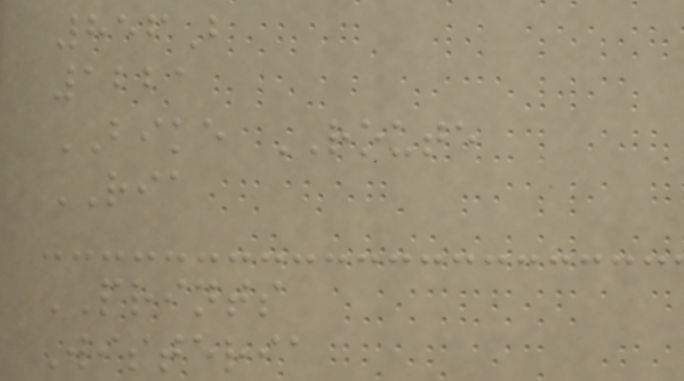856B
1221
BIKE ROUTE
RIA
PRINTS
Wisteria
